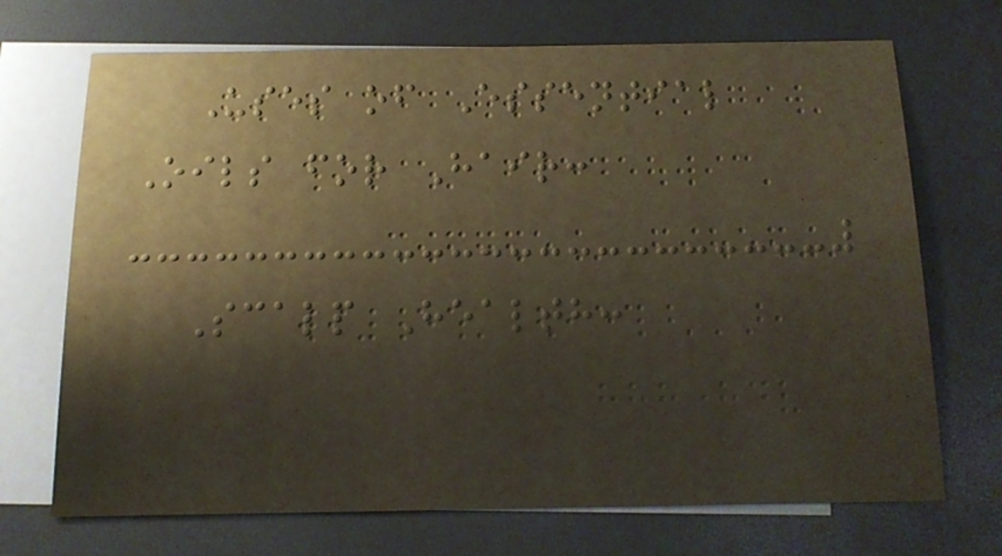Uses of Essential
Oils for Hair:
Scalp Health:
